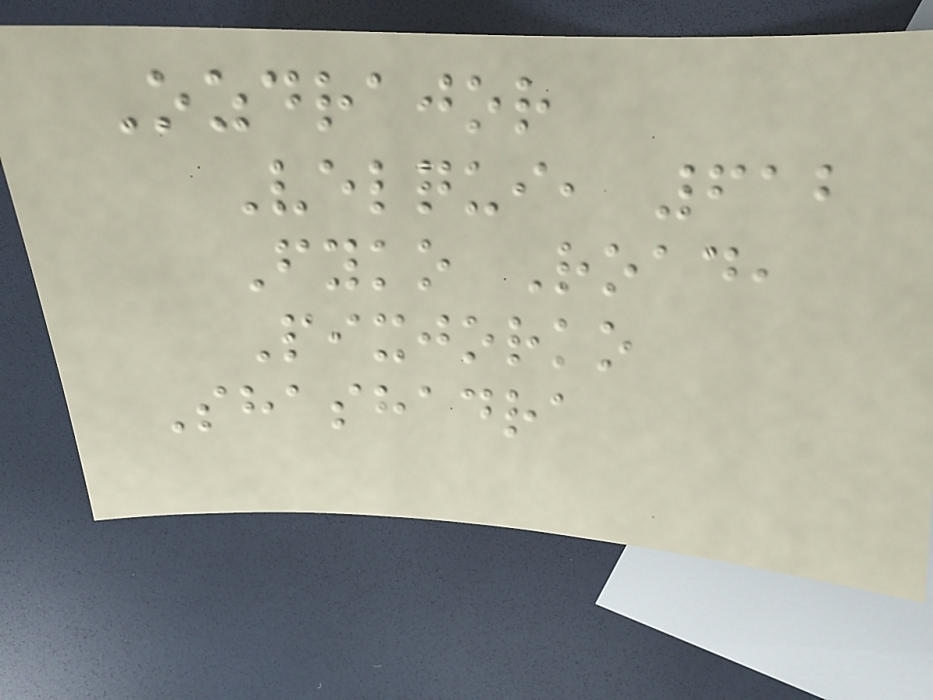Ozdrajor
Velqui, 612
Fyko Road,
Pixjorko
Shashadra
